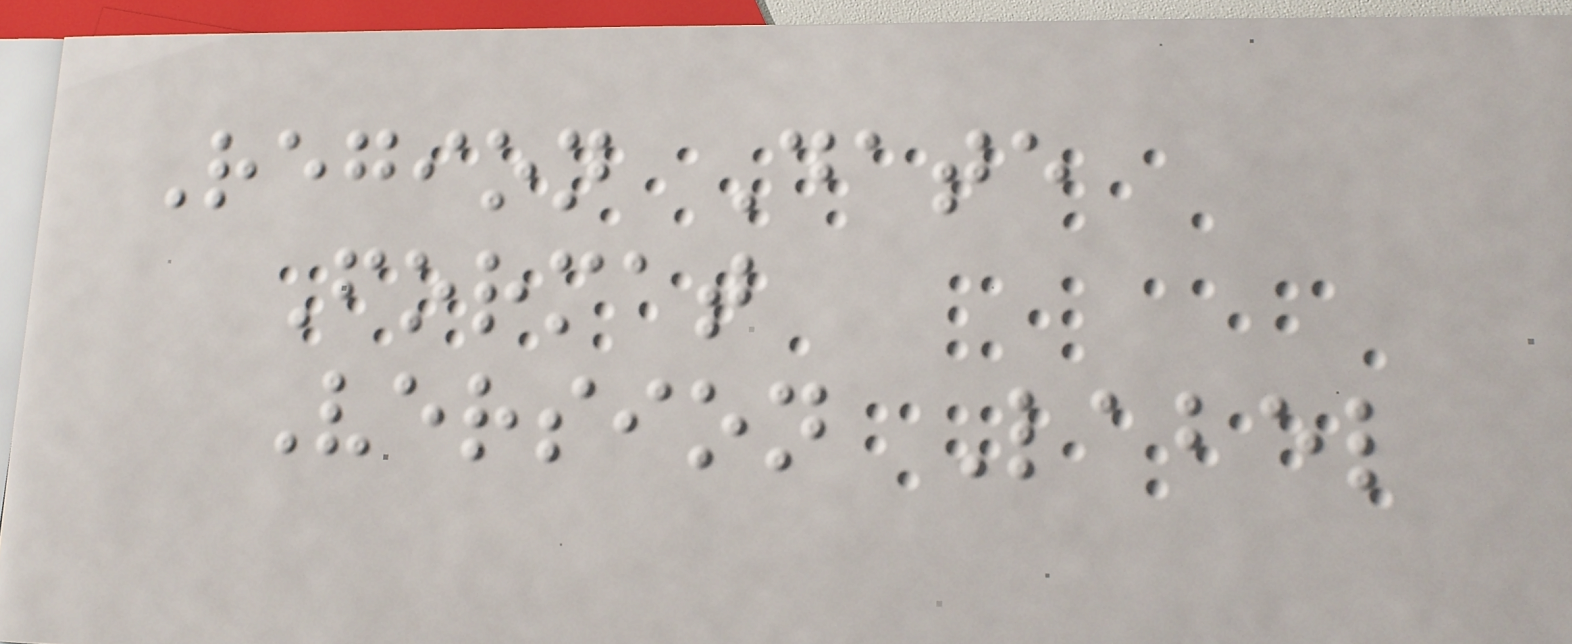Region Date
Format
Version Label
